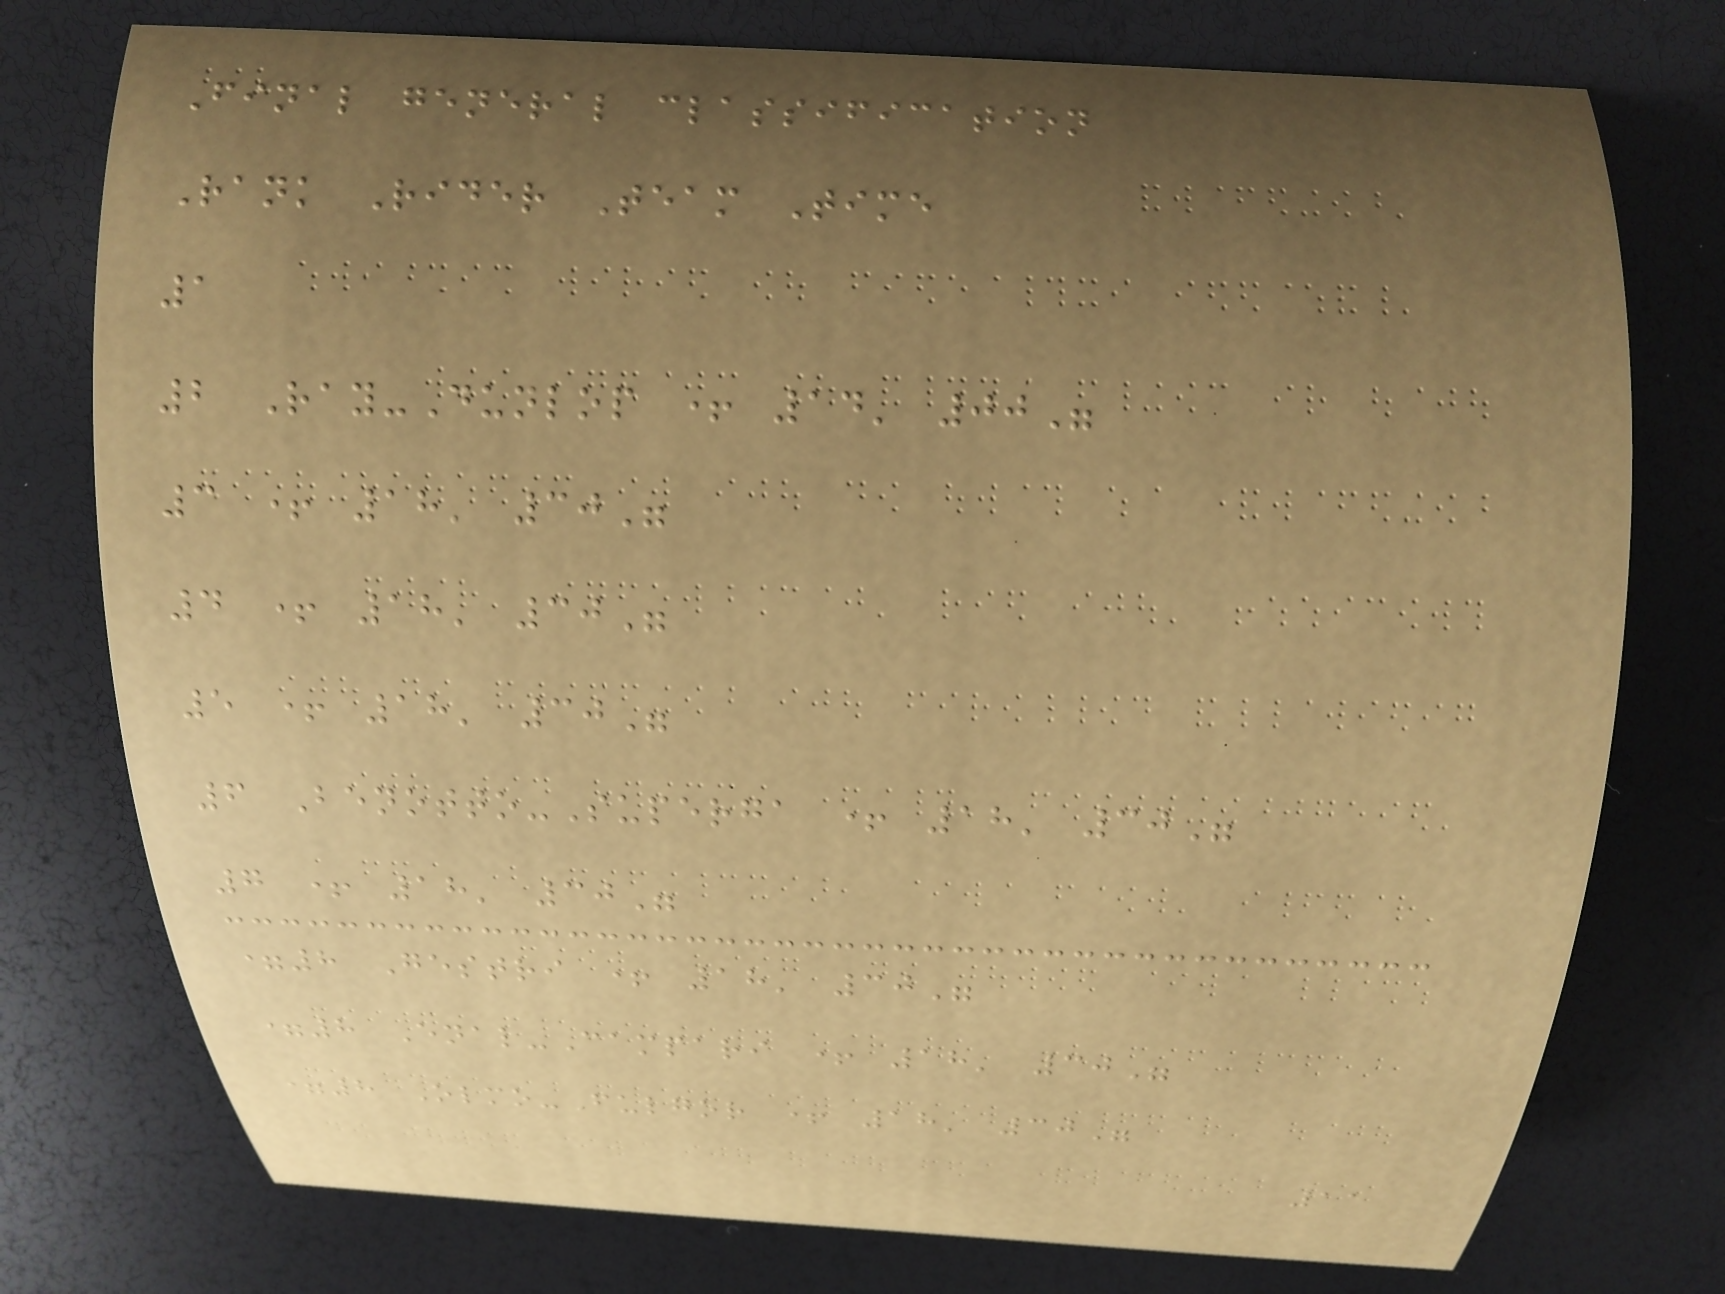Final general classification
Rank Rider Team Time
1
2 Ray-Dunlop + 14' 00"
3 + 18' 30"
4 + 18' 30"
5 + 18' 30"
6 Benotto-Superga + 18' 30"
7 + 18' 30"
=8 Gestri + 18' 30"
=8 Enal-Campari + 18' 30"
=8 Olmo-Fulgor + 18' 30"
11
